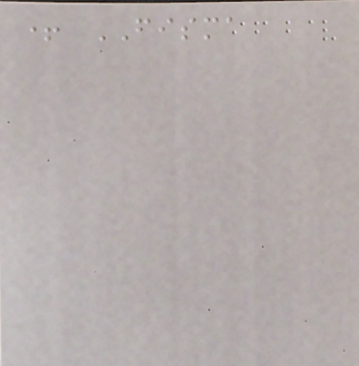+ FISMA
